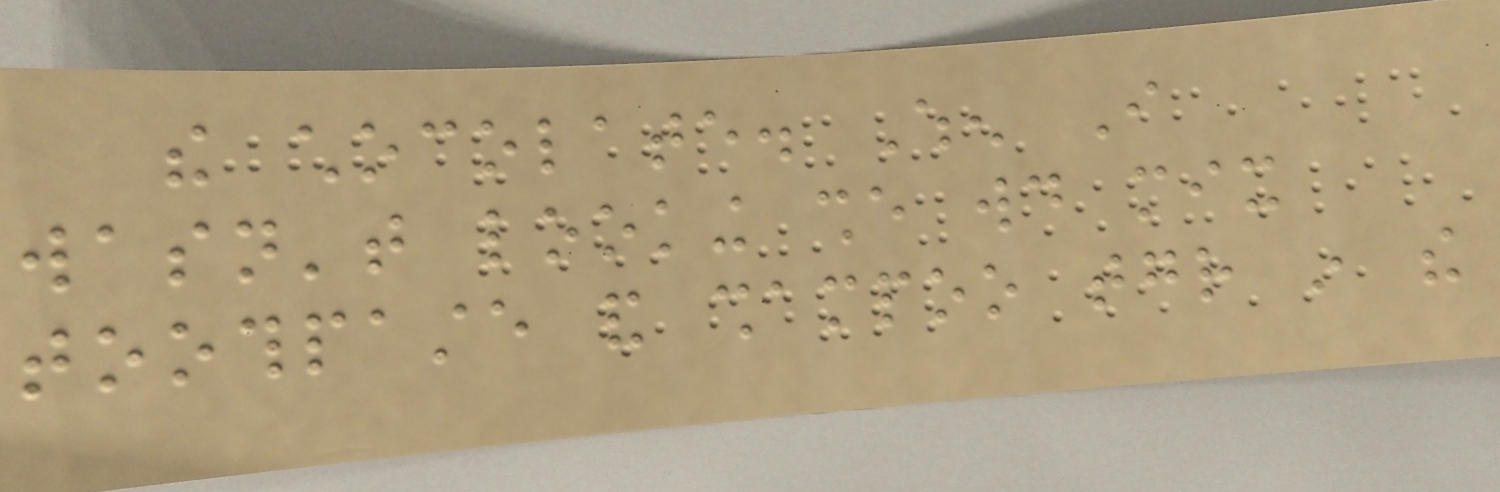the chocolate. When I
wasn't looking she would mix
toothpaste and shampoo together in the
